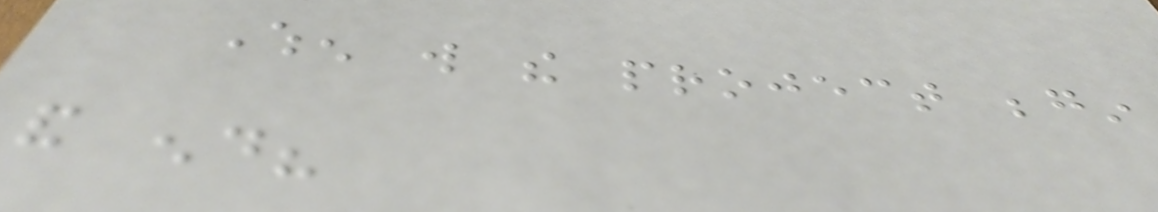When will the project begin
and end?
